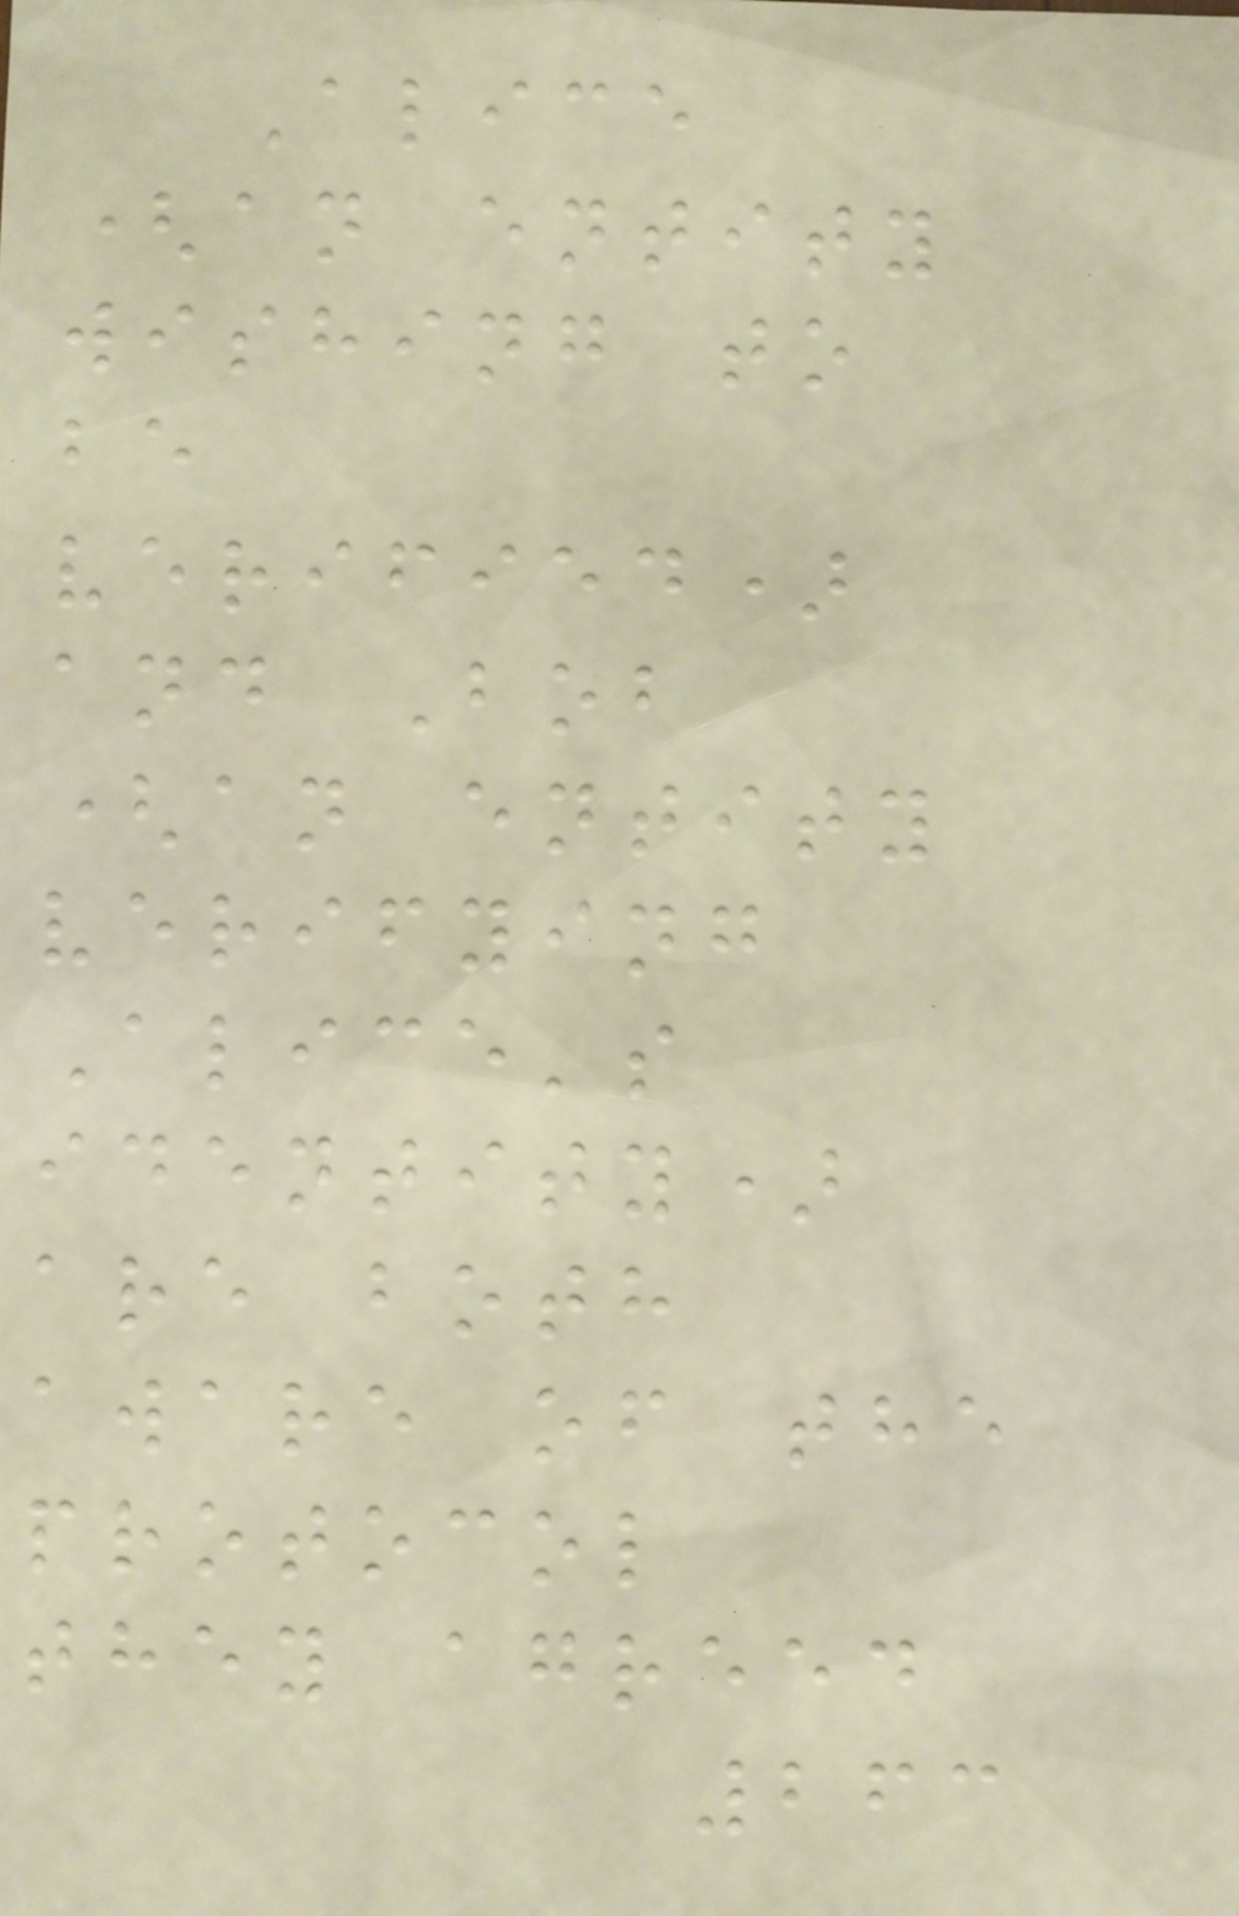Alice
(an entity
wishing to
be
verified)
and Bob
(an entity
verifying
Alice's
identity)
are both
aware of the
protocol
they agreed
263
